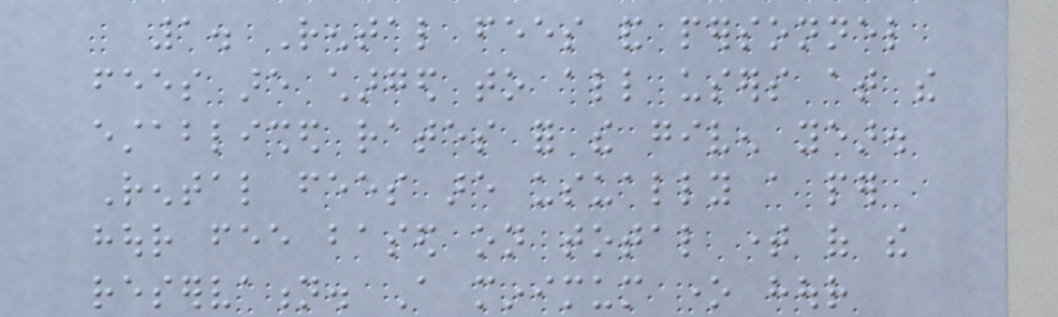1. Rental fees and personnel
fees are charged to all users at the
established rates for the given year.
Rental fees are usually a per
hour fee based on total time of the
reservation. A minimum one hour
